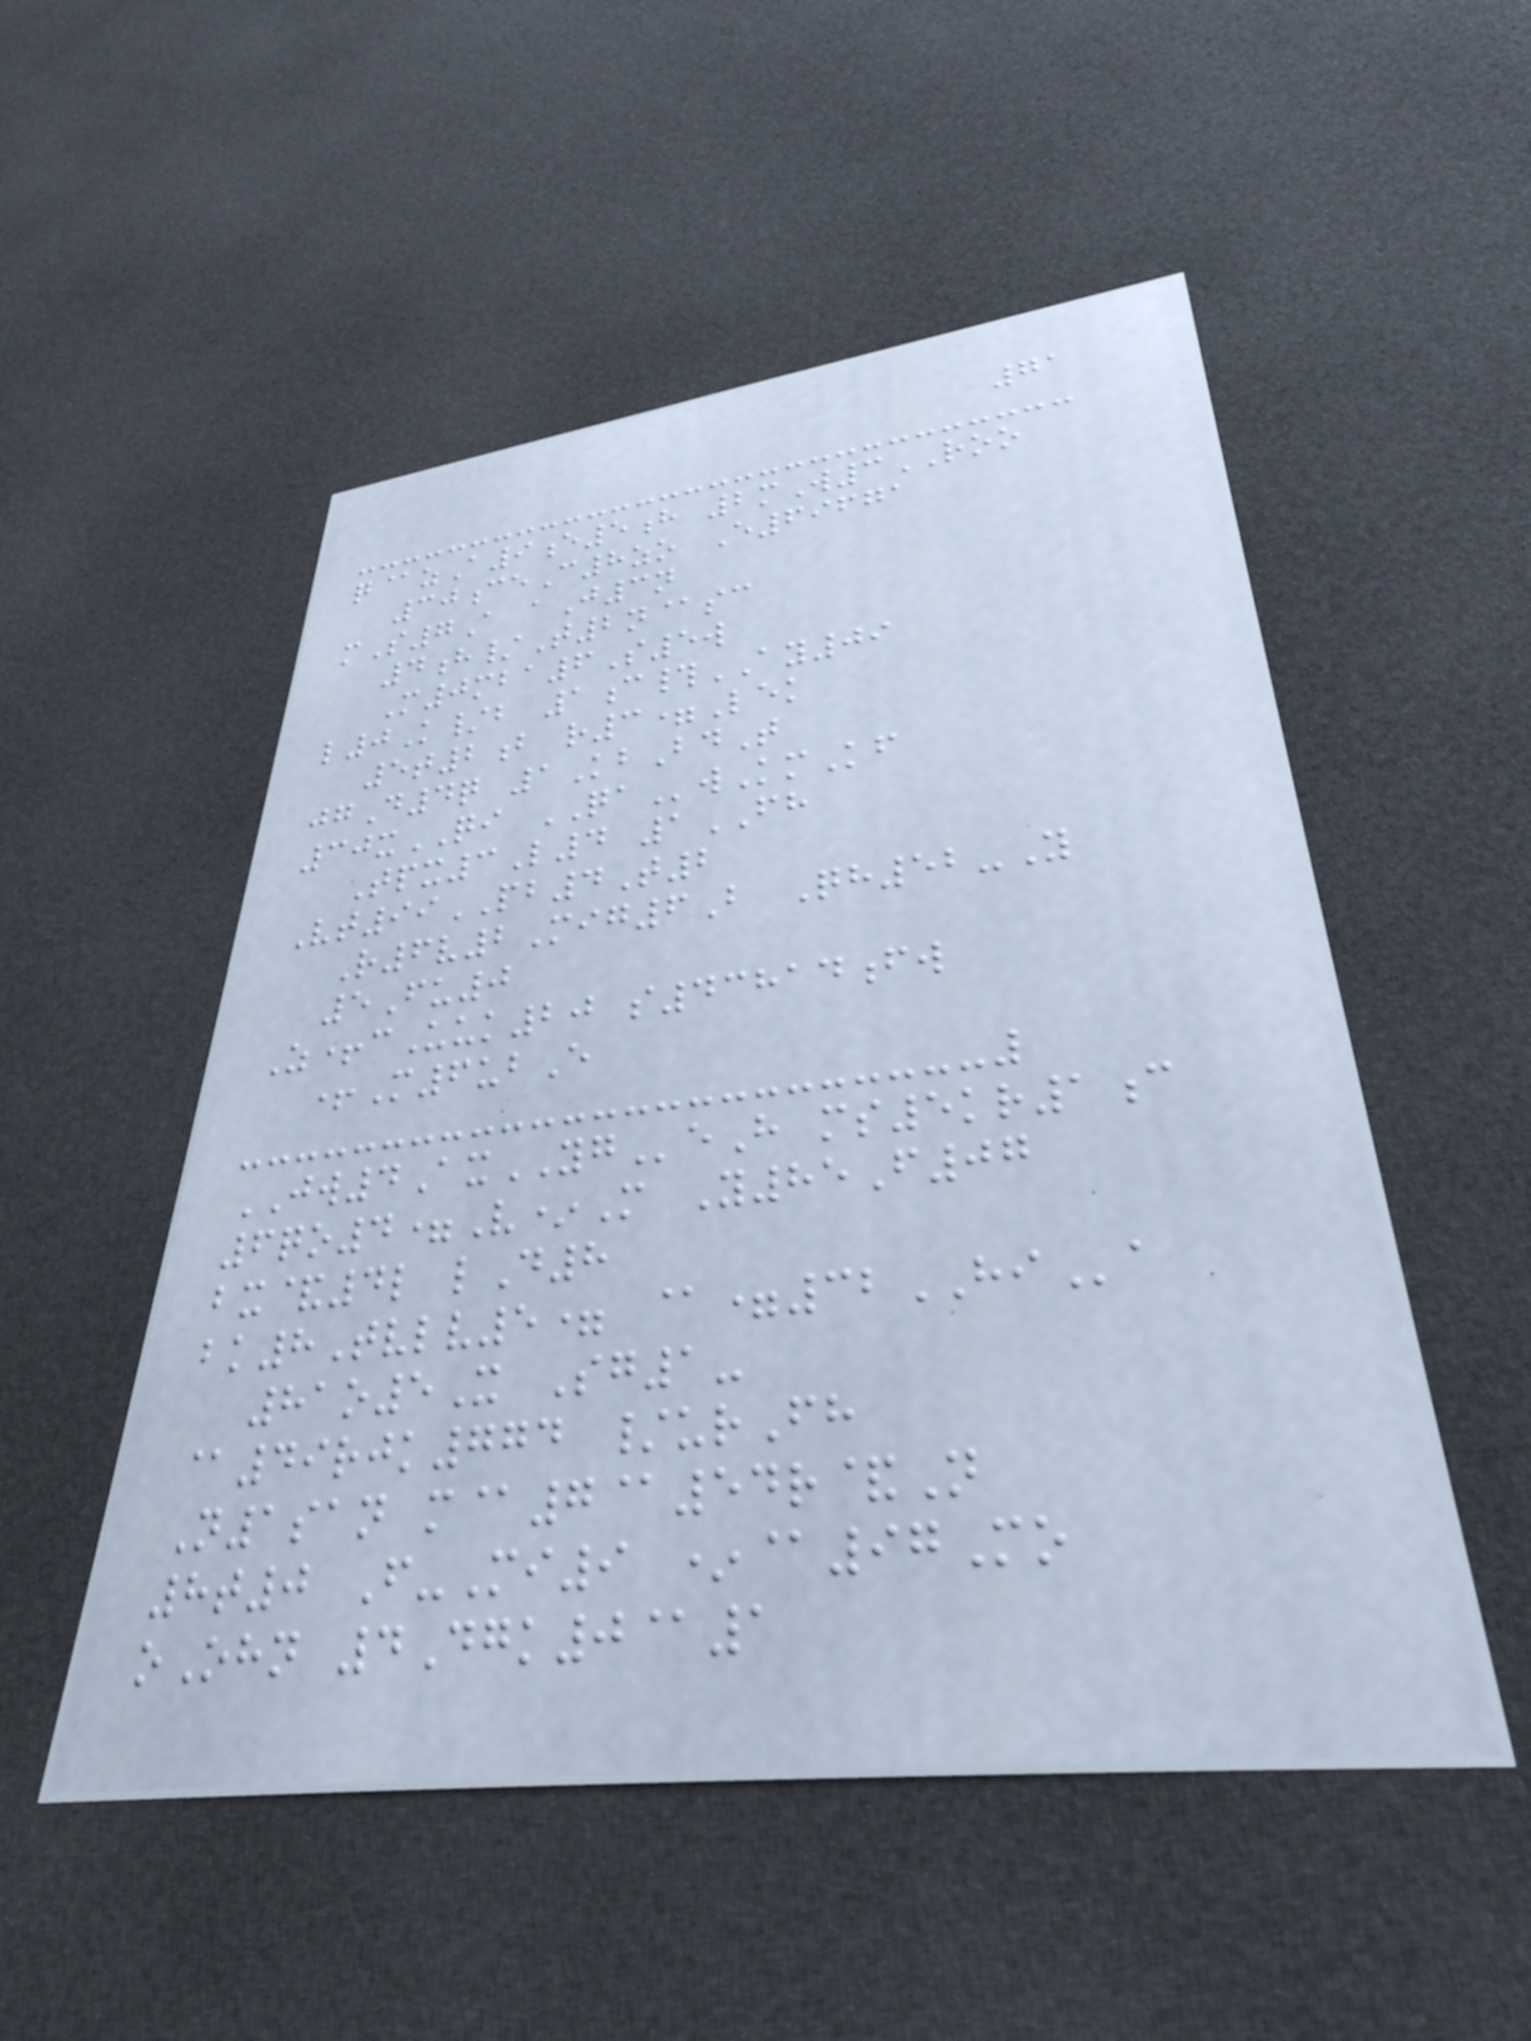71
q@zA9e5h 2mW3ROO
30ceC8zo E69671
mS7A aJ3n
4h/T2n@sc
M0mba6S5w
l0K/b 1c#AY09
5t2b r3=Lek
jgD4q 1KbBdT
30xQI QAwKmKf
Tpx3L4 1FH
Vt99PB4T2
R6v2Mig6B Qh52-Y
5Fu0
Z+cUuk20 s43814fw
+M6ubE
JW4AxYGeH ms5kr1c
6qo4=V*M Y85F07
bx&4l lD8
bk8Tvlv5= @=32HIa
81o5X Sg1-
@49rjk774 /urFh
N1san m@7@54r&N
8t0 F-Mi9 *@97Mo
oOhn 4Dgk0@1
